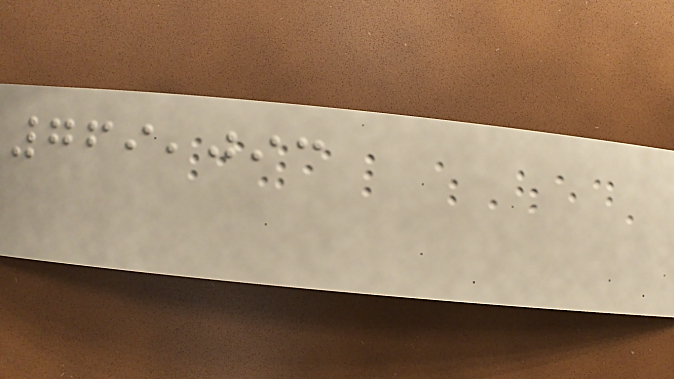769,093
